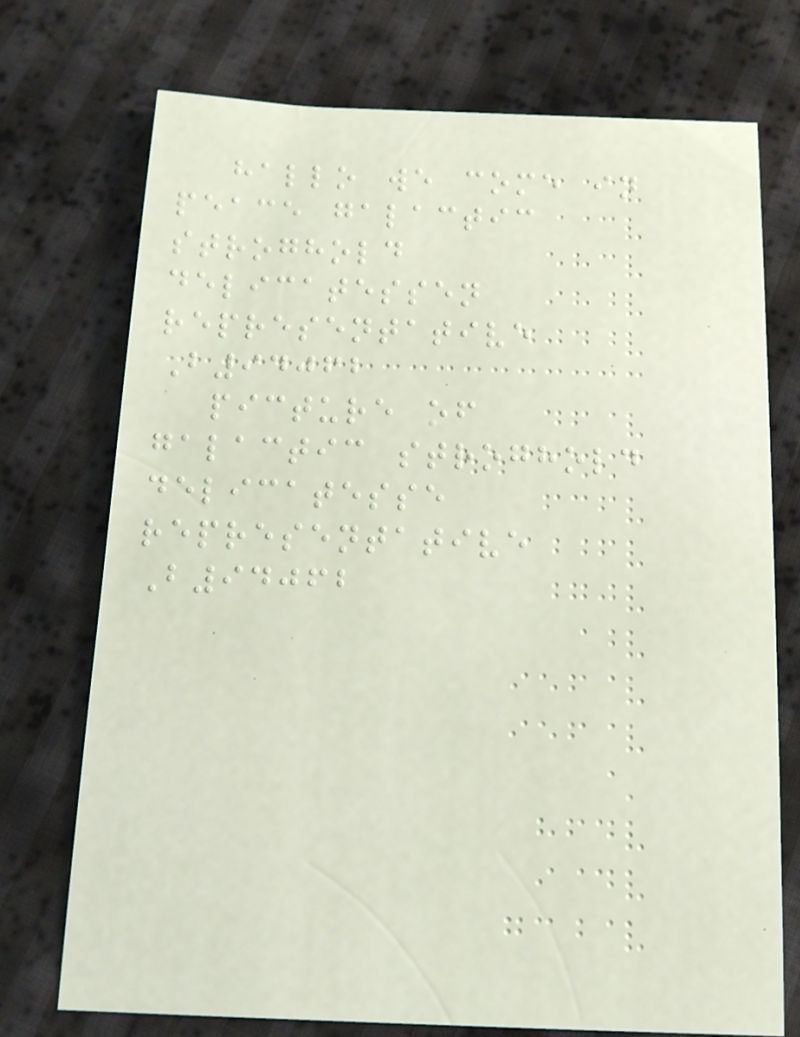hallo we come in
peace galactic
stroghold
delicatessen
representative
B94062
picture of
galactic stroghold
delicatesse
representative
B94062
